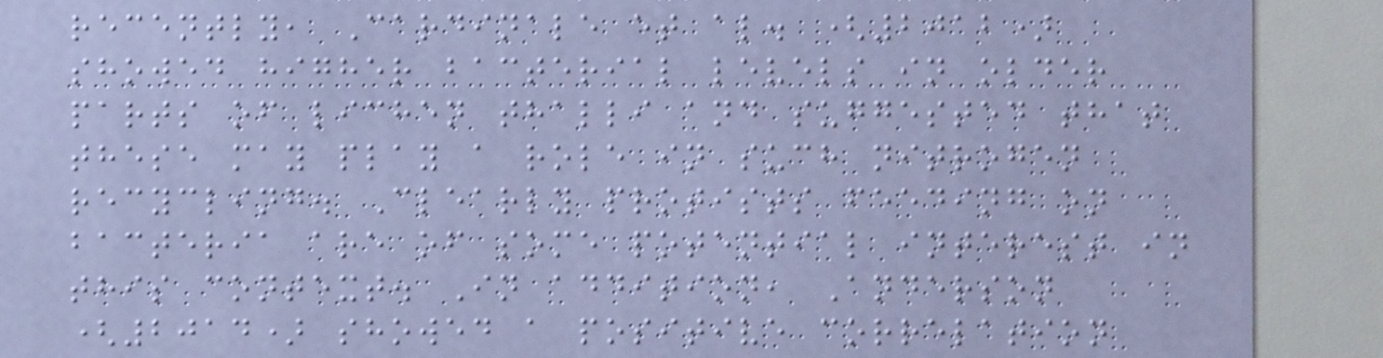recently, Cardinale et al. (2012)
showed higher bacterial levels in older
parts of lichen thalli and suggested that
these may play a role in such nitrogen
recycling. Clearly protists feeding on
bacteria are of some potential interest in
this context. In addition, Anderson
(2014) showed a positive correlation
